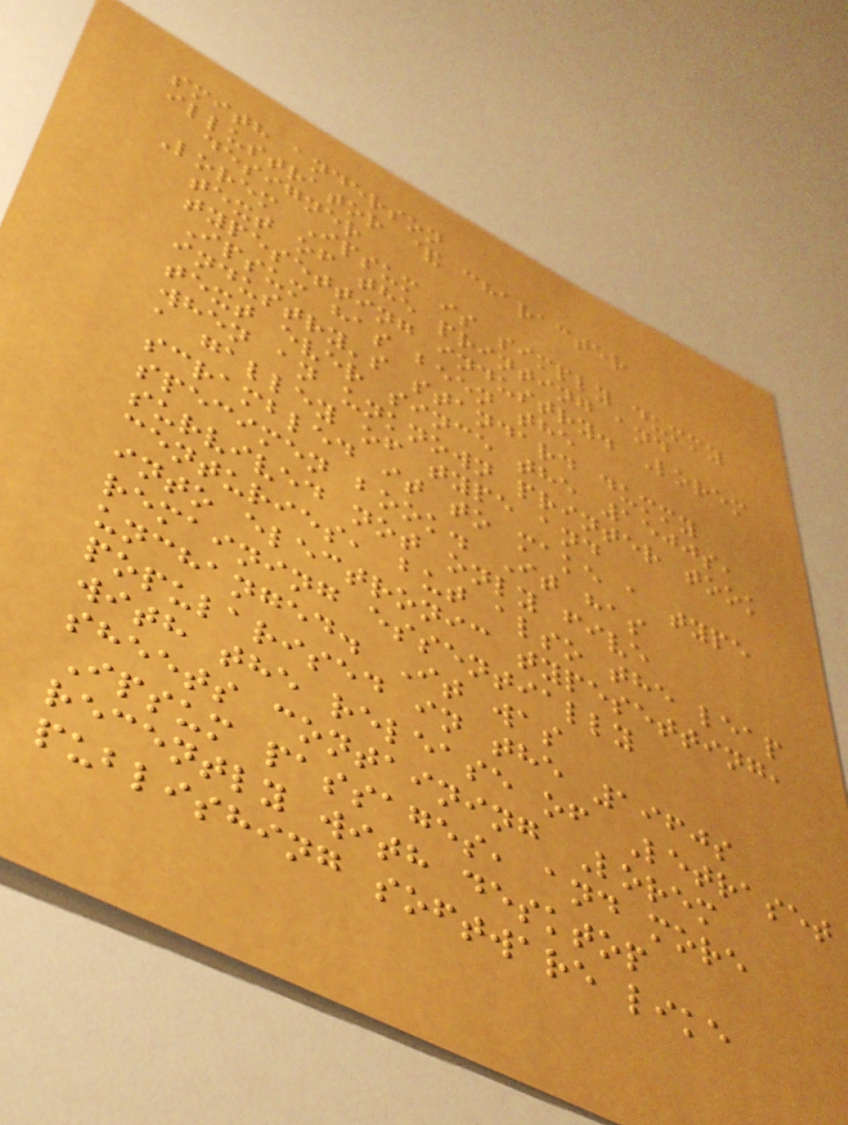smith anderson
illustrator & character
designer
Lorem Ipsum is simply dummy
text of the printing and
typesetting industry. Lorem
Ipsum has been the
industry's standard dummy
text ever since the 1500s,
when an unknown printer took
a galley of type and
scrambled it to make a type
specimen book. It has
survived not only five
centuries, but also the leap
into electronic typesetting,
remaining essentially
unchanged. It was
popularised in the 1960s
with the release of Letraset
sheets containing Lorem
Ipsum passages, and more
recently with desktop
publishing software like
